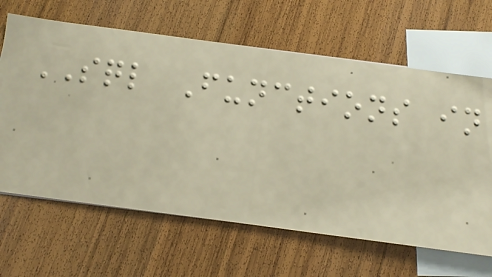SQL Functions in
